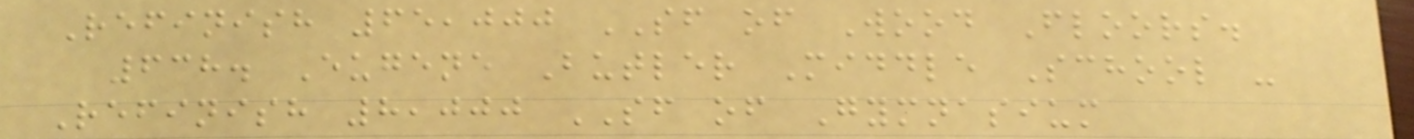Refinish 65,000 SF of Wood Floors.
638. Eugene Butler Middle School -
Refinish 8,000 SF of Gymnasium
